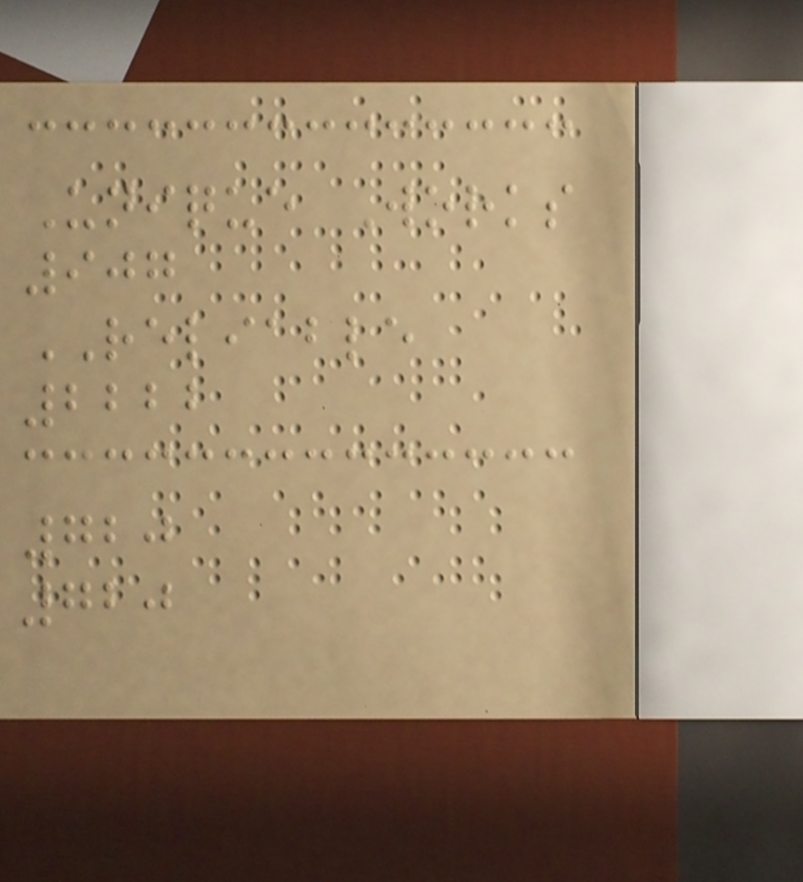Unique Works
907
RELIABLE
2222
720
720
